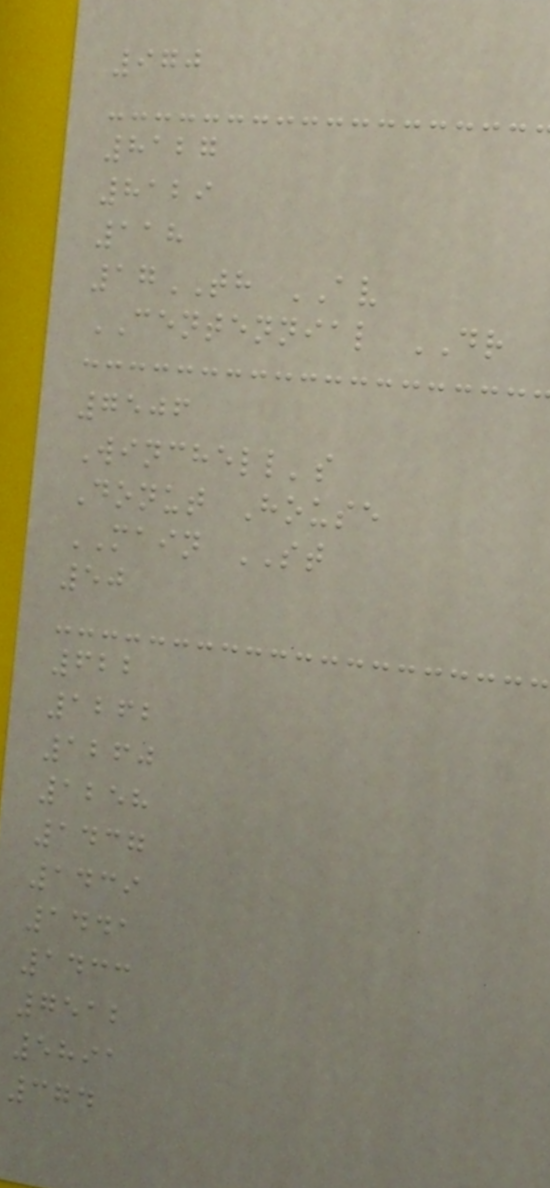970
8127
8129
118
17TH AV
CENTENNIAL DR
7506
Winchell's
Donut House
MAIN ST
50
622
1262
1260
1258
1437
1439
1441
1433
7512
5891
374
